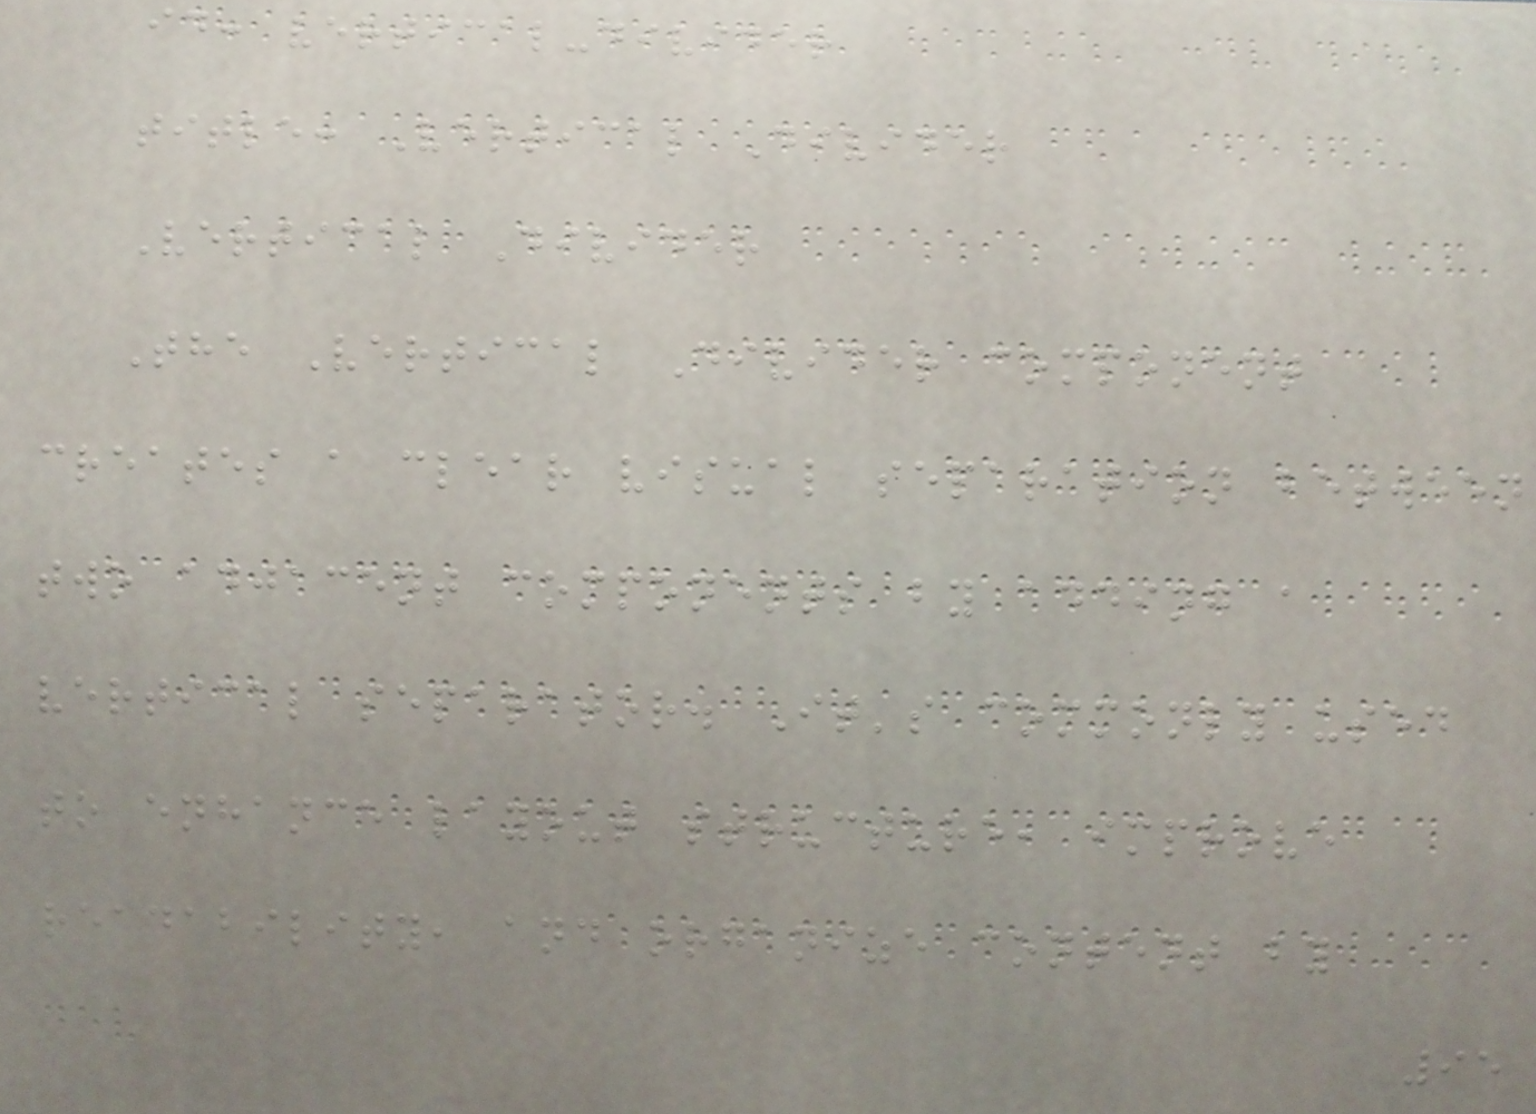id: vertical-divider
title: Vertical Divider
Vertical Divider
The Vertical Divider component
creates a clear visual separation between
two adjacent components by adding a
vertical separator. It's commonly used
to enhance layout structure, improve
readability, and organize content by
95
